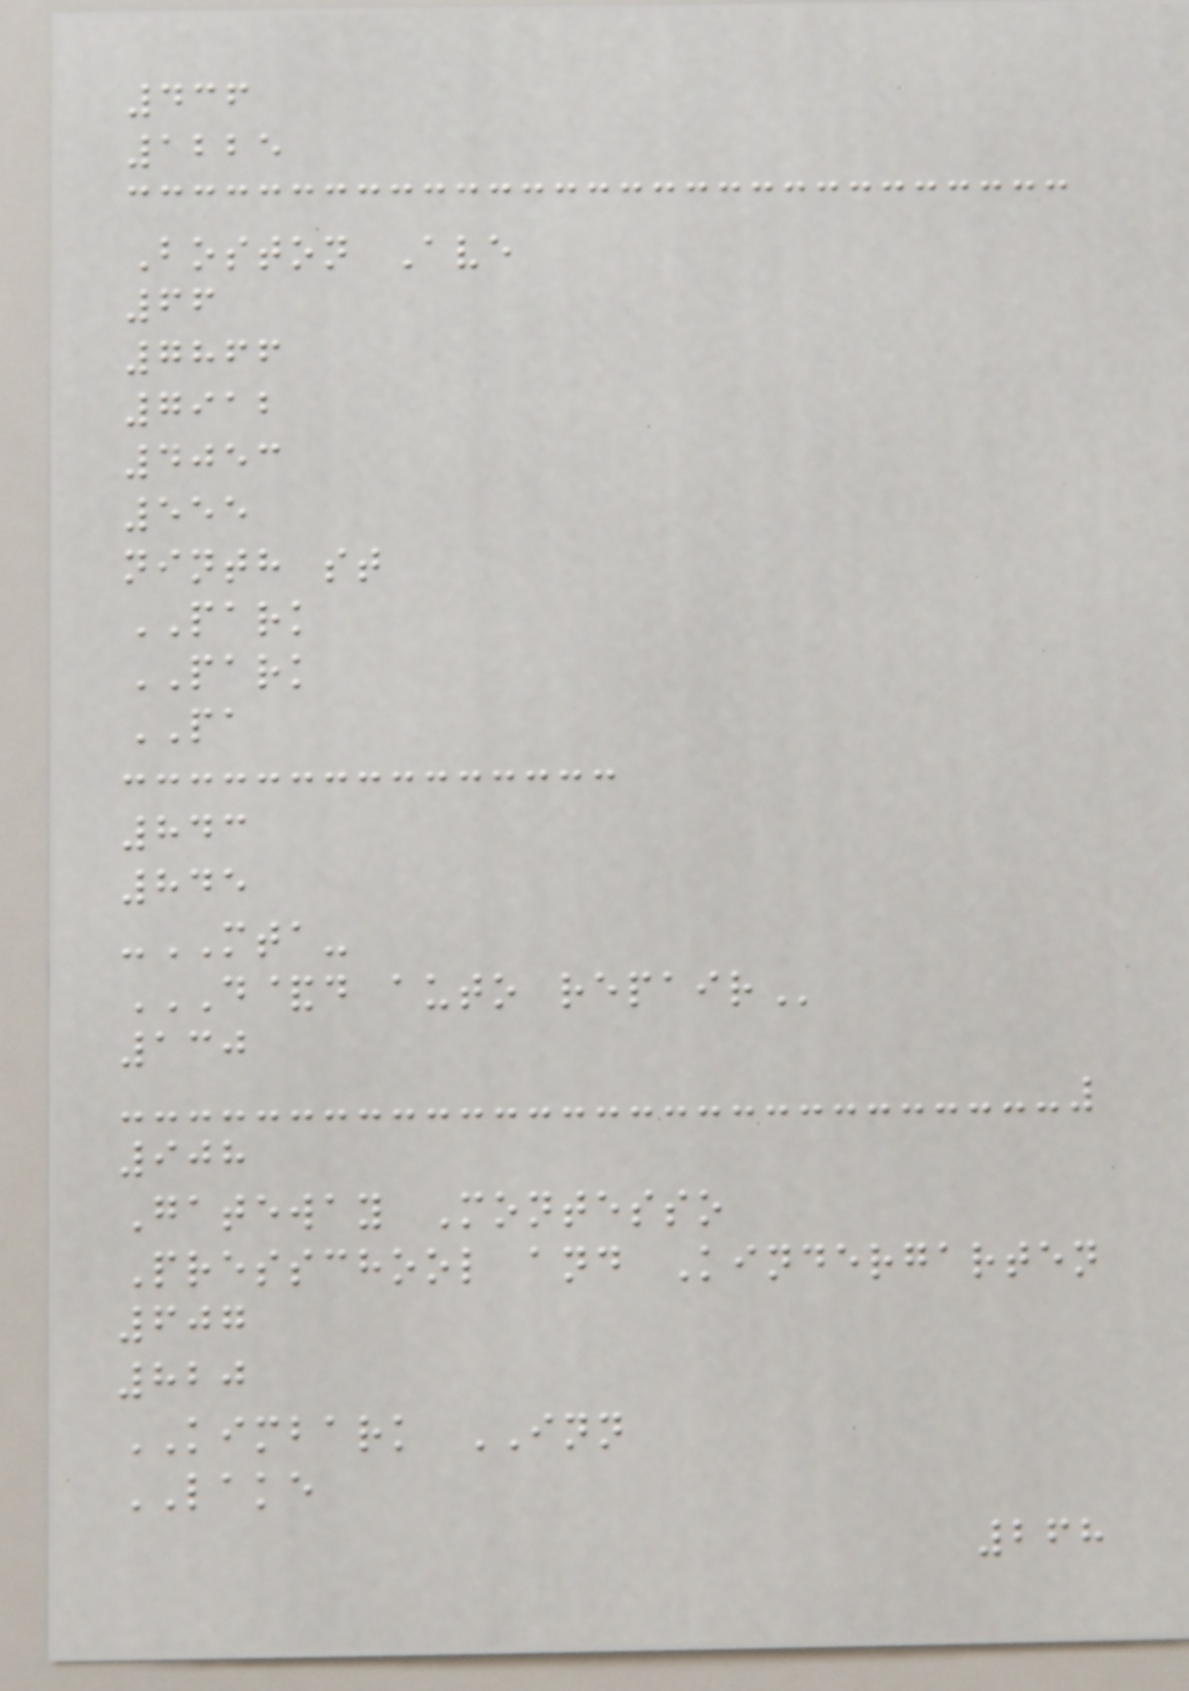436
1225
Boston Ave
66
7866
7912
4053
555
ninth st
PARK
PARK
PA
843
845
-MTA-
D&D AUTO REPAIR
130
908
Gateway Montesso
Presschool and Kindergarten
607
820
KIMBARK INN
LAKE
268
